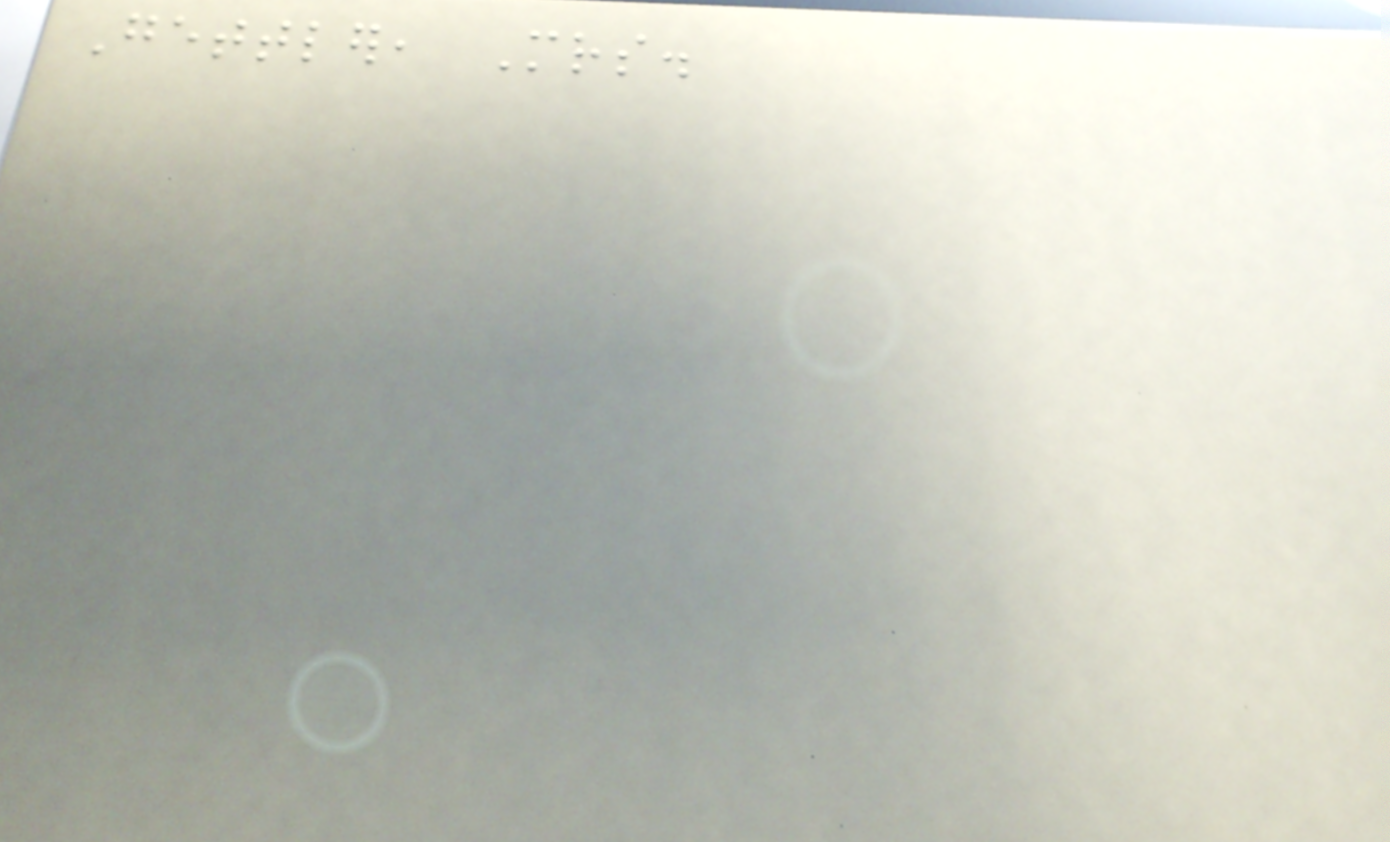Gettler, Mrs.
